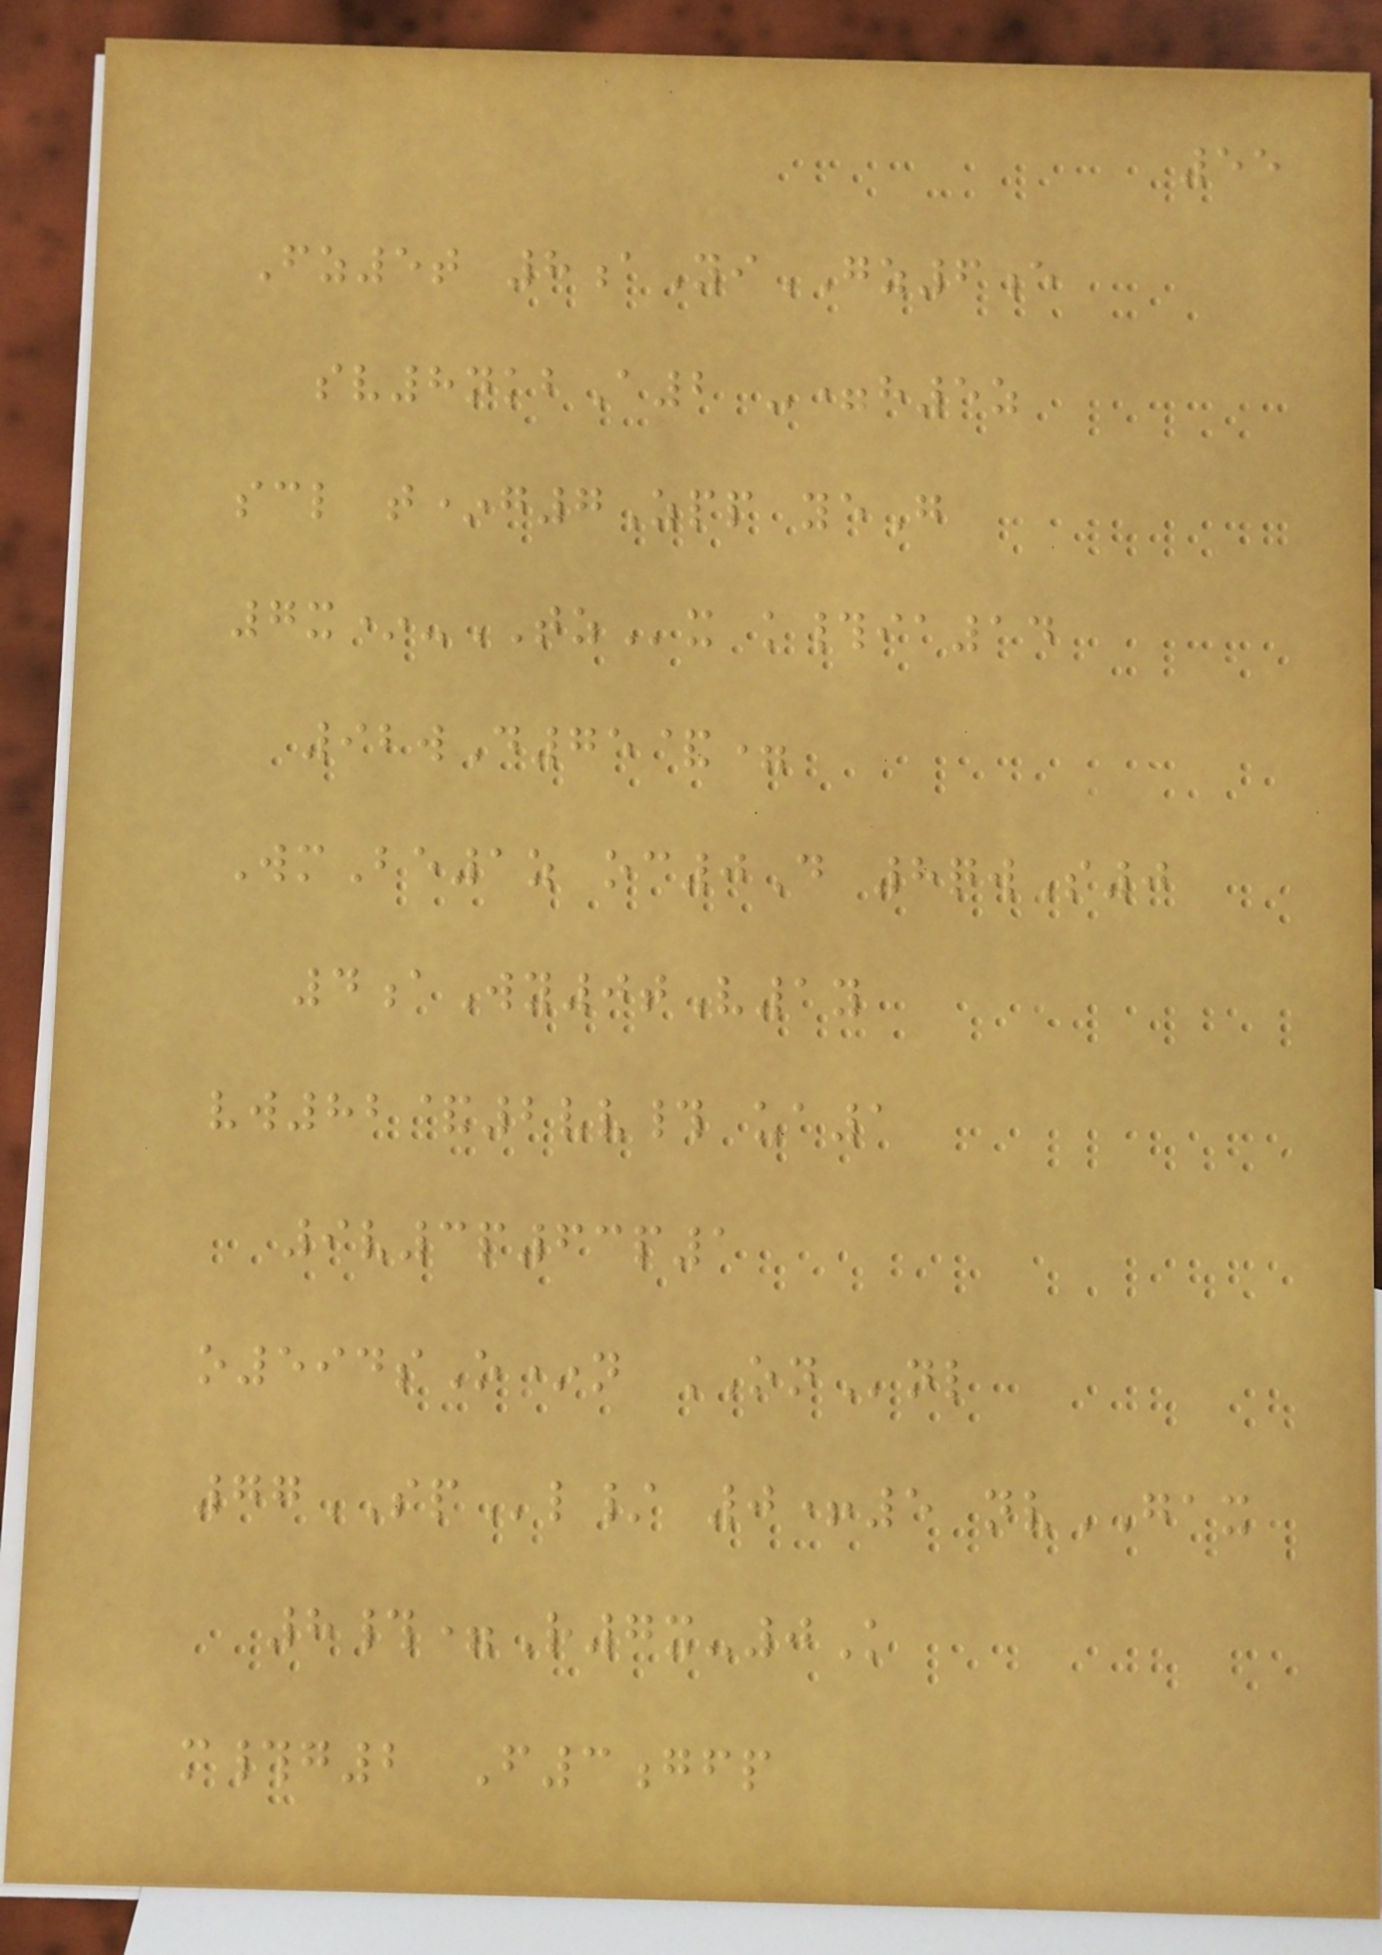55
Fz5t 8aYiGZ6e
sv8nkbA2 -=h5z
scl t*g7Zpp yeG
7x*-TZx k#ia14
92wD75&=
WmBe1z oc0D 8qwS0
4aWy0tV1y
vw82&2vv# ua1
9v3p63p1
o594sO*n ONnl
77SPl/ 0+5 nvGAX
8#=R7x-0K
m#g2 F3gfp
